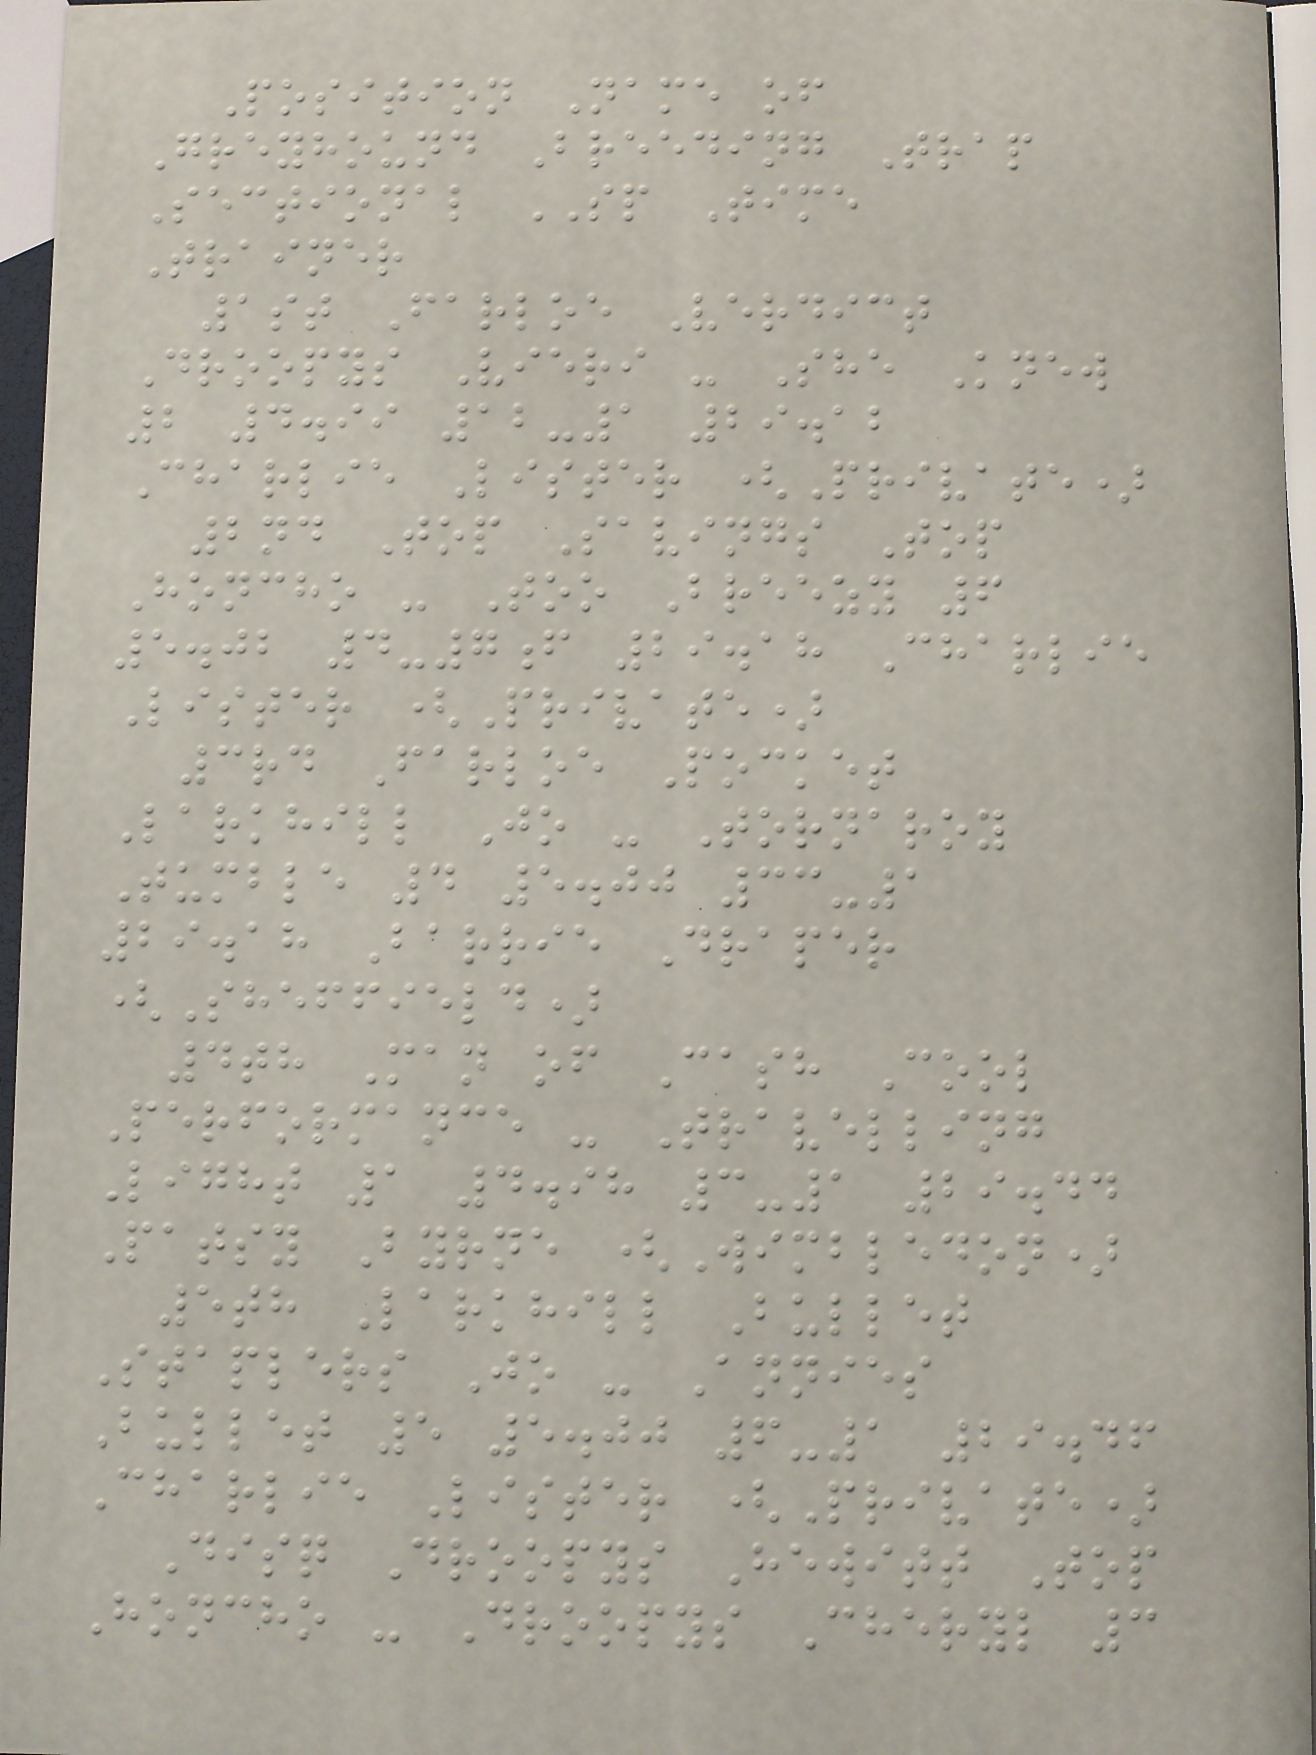Position Name of
Greyhound Breeding Trap
Sectional SP Time
Trainer
1st Farloe Verdict
Droopys Vieri - She Knew
2 4.99 12-1 29.12
Charlie Lister (Private)
2nd Top Savings Top
Honcho - Too Breezy 6
5.02 4-7f 29.18 Charlie
Lister (Private)
3rd Farloe Pocket
Larkhill Jo - Tornaroy
Tumble 4 5.00 33-1
29.18 Barrie Draper
(Sheffield)
4th Man of Cash Cool
Performance - Travelling
Light 1 4.98 3-1 29.44
Patsy Byrne (Wimbledon)
5th Larkhill Bullet
Staplers Jo - Annies
Bullet 5 5.00 6-1 29.46
Charlie Lister (Private)
Disq Droopys Hewitt Top
Honcho - Droopys Cheryl 3
